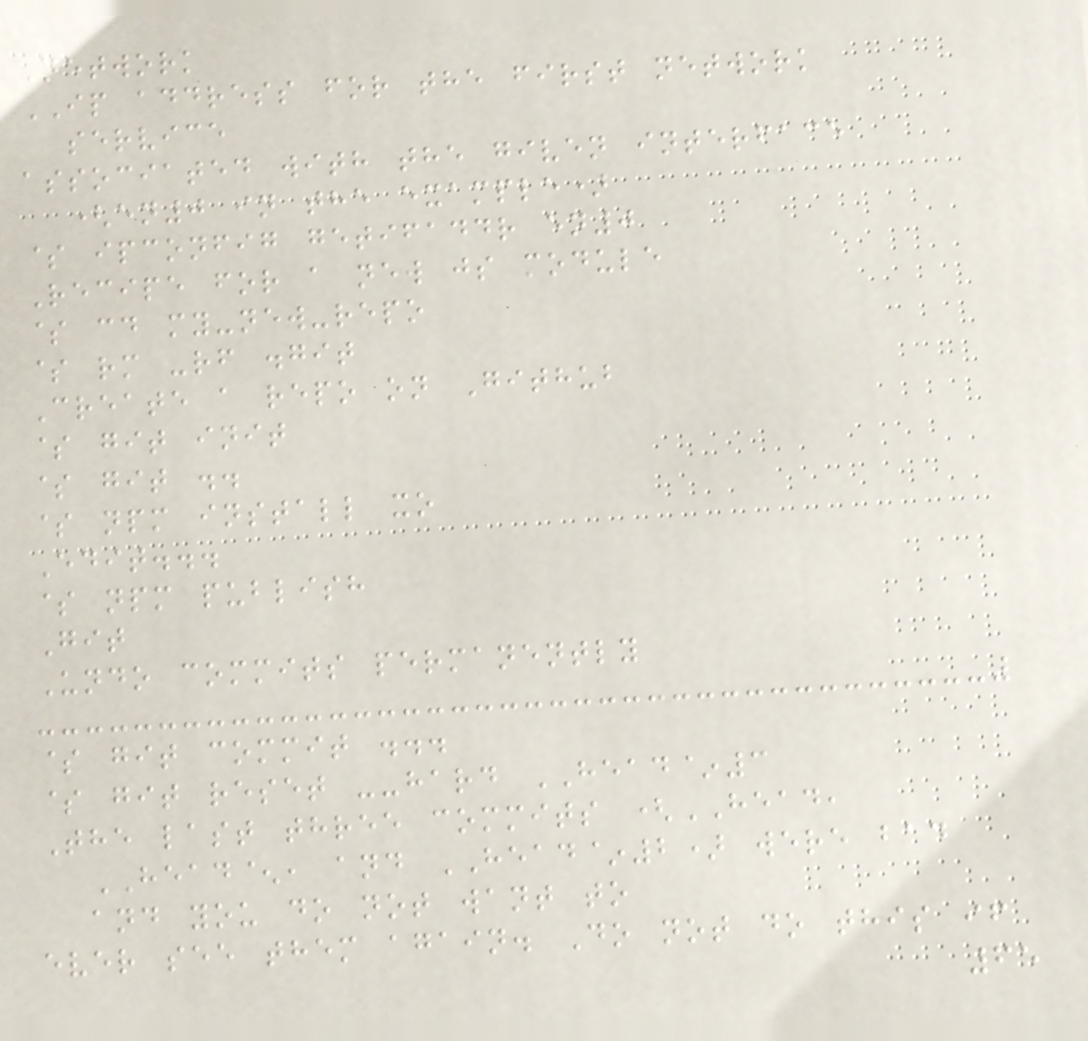Network
IP address for the first network
service
associated with the given interface
(en0 in the example)
$ ipconfig getifaddr en0
Recipe for a new js module
$ cd my-new-repo
$ rm -rf .git
Create a repo on Github
$ git init
$ git ..
$ npm install xo
Edit...
$ npm publish
Git
Undo commits permanently
$ git commit ...
$ git reset --hard HEAD~3
The last three commits (HEAD,
HEAD^, and HEAD~2) were bad
and you do not want to
ever see them again. Do not do this if
65
